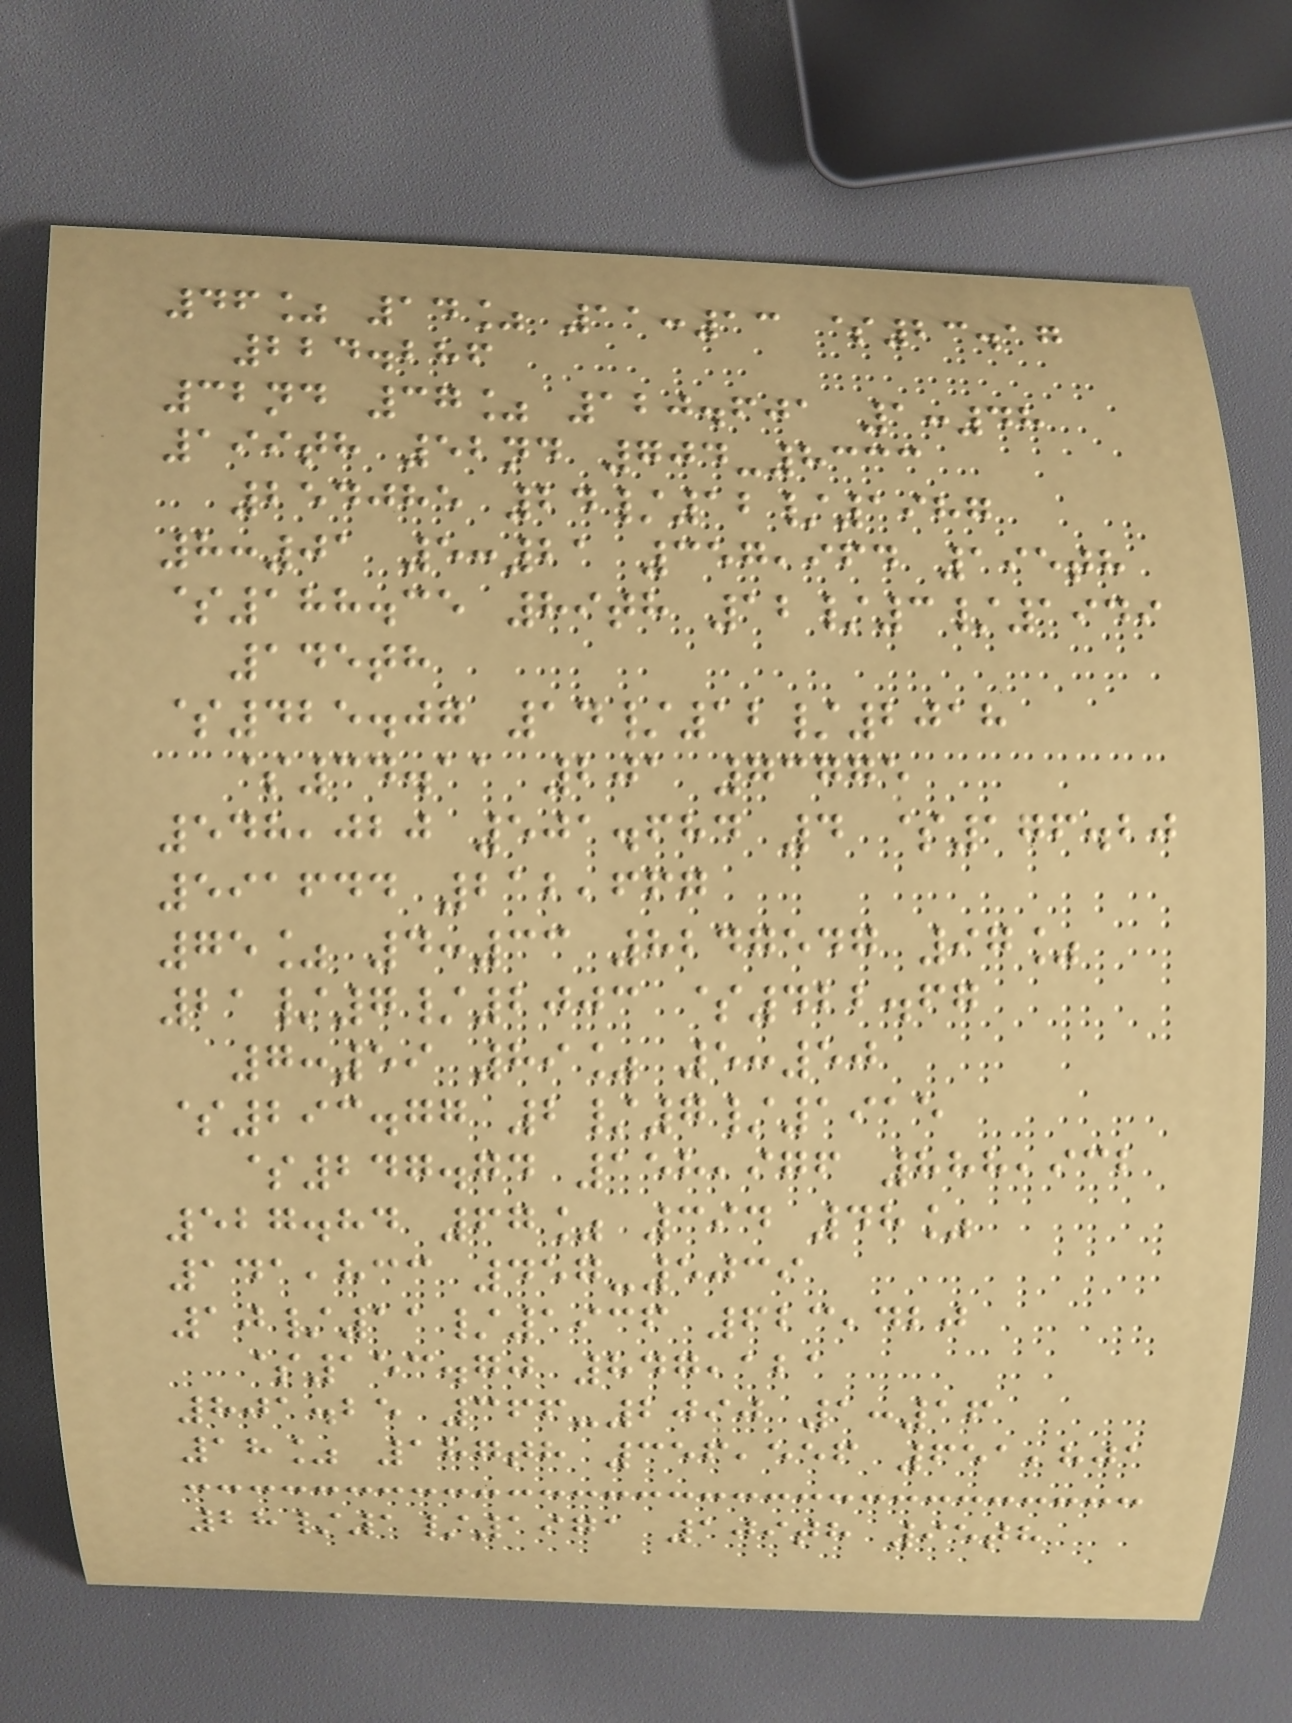46% 14% 11:13 $23.17
224.286
32nd 37% 120.601 1:48
199th 52nd 704-8333
254085 24/12/1987
8:01 5:21 357,964 195th
$188.35 89th 12/3/1949
145th
$425.07 14/12/2018
$34.11 201 73775
548,020 501.684 4 $176.20
591644 212,667
75% 4:33 8247547 97%
21/7/2003 $422.67
7:59 89% 5:50
$293.77 2/7/1915
$247.74 158,976 888,932
527.84 67% 394 48%
141,833 457-5039
10/11/1936 623,420
$153.70 847,121
801.25 366-2090 1:16
18% 187th 356,556 651,801
28/1/1971 109th 95th
